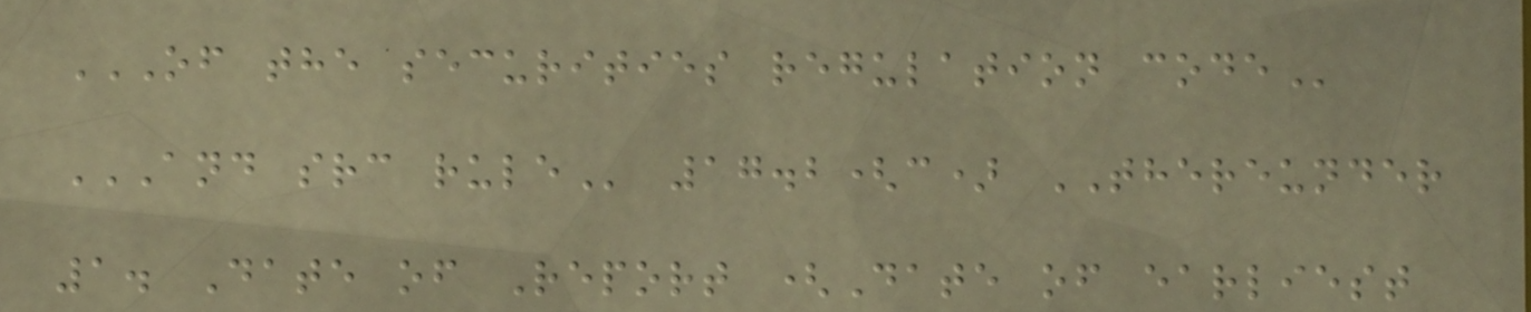OF THE SECURITIES REGULATION CODE
AND SRC RULE 17.2(c) THEREUNDER
1. Date of Report (Date of earliest
